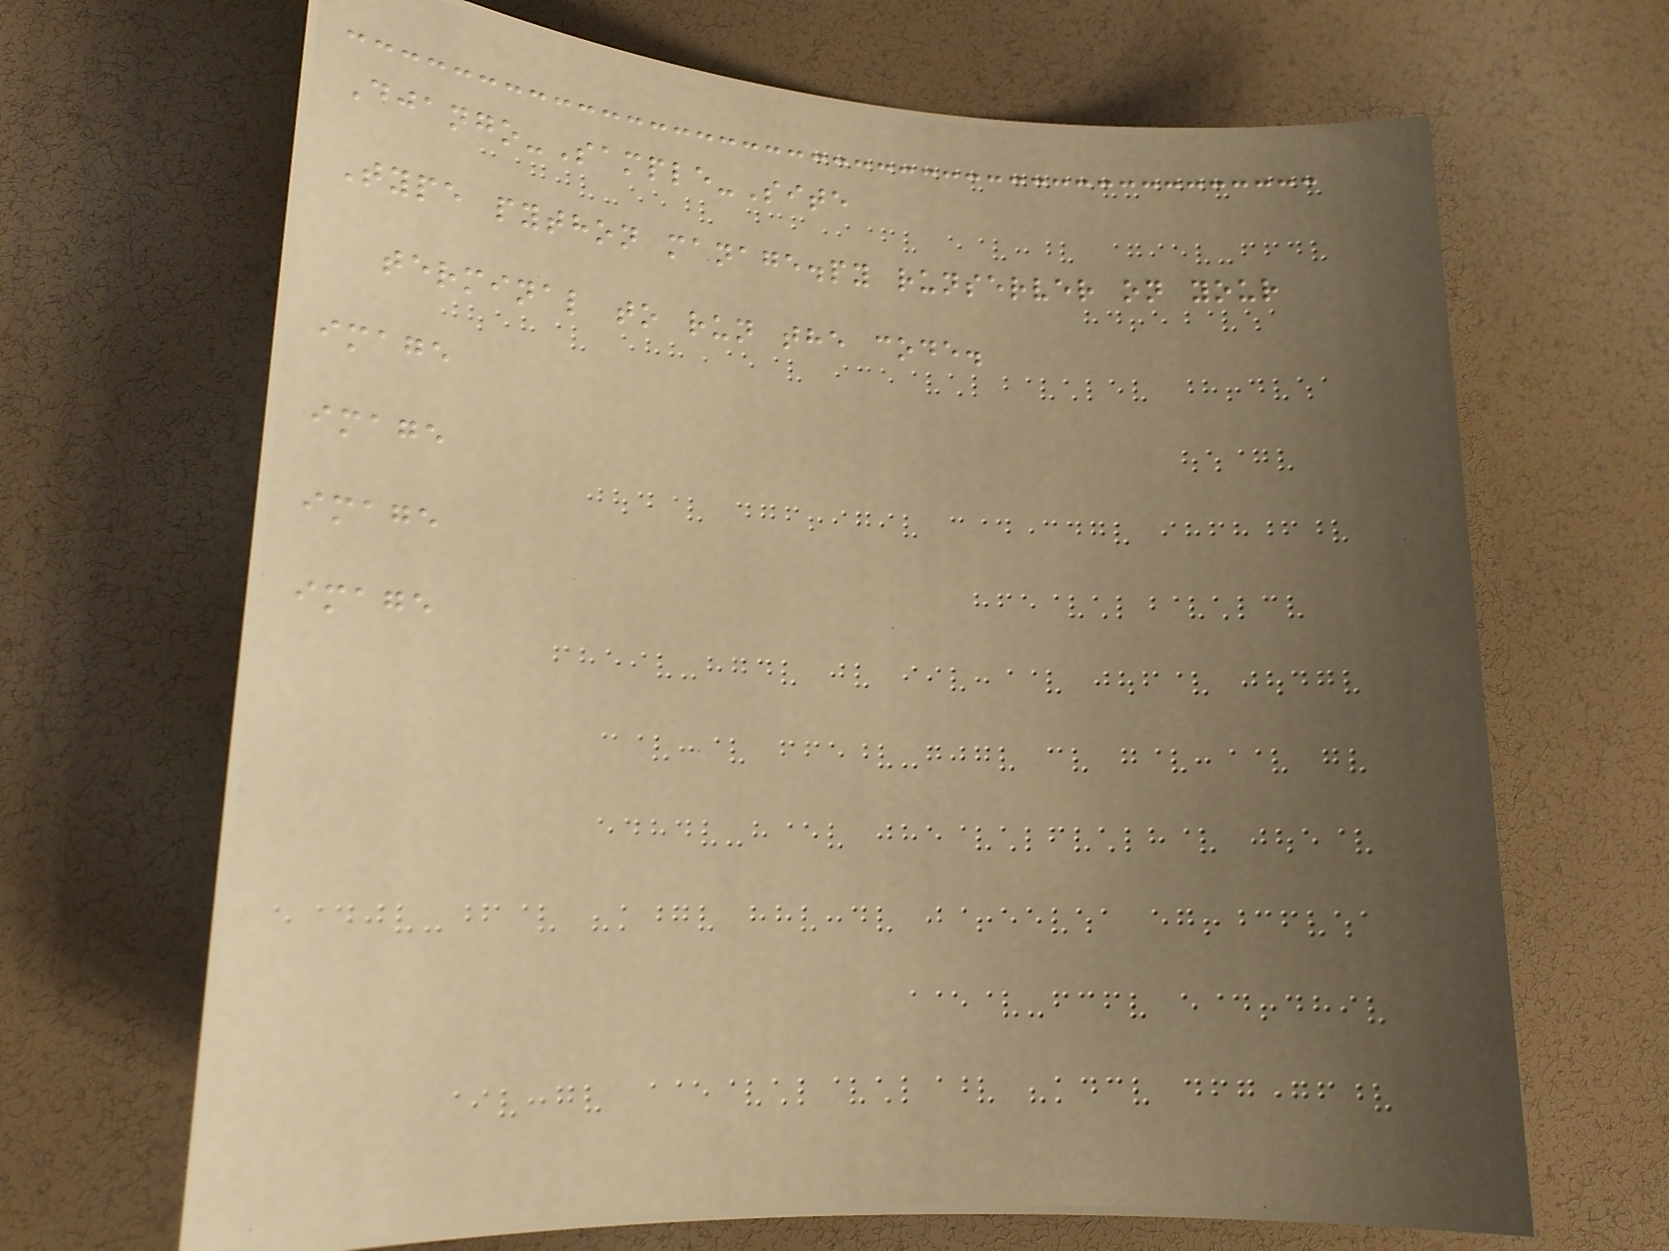Django-Sample-Site
Type python manage.py runserver on your
terminal to run the code.
image
image
image
image
